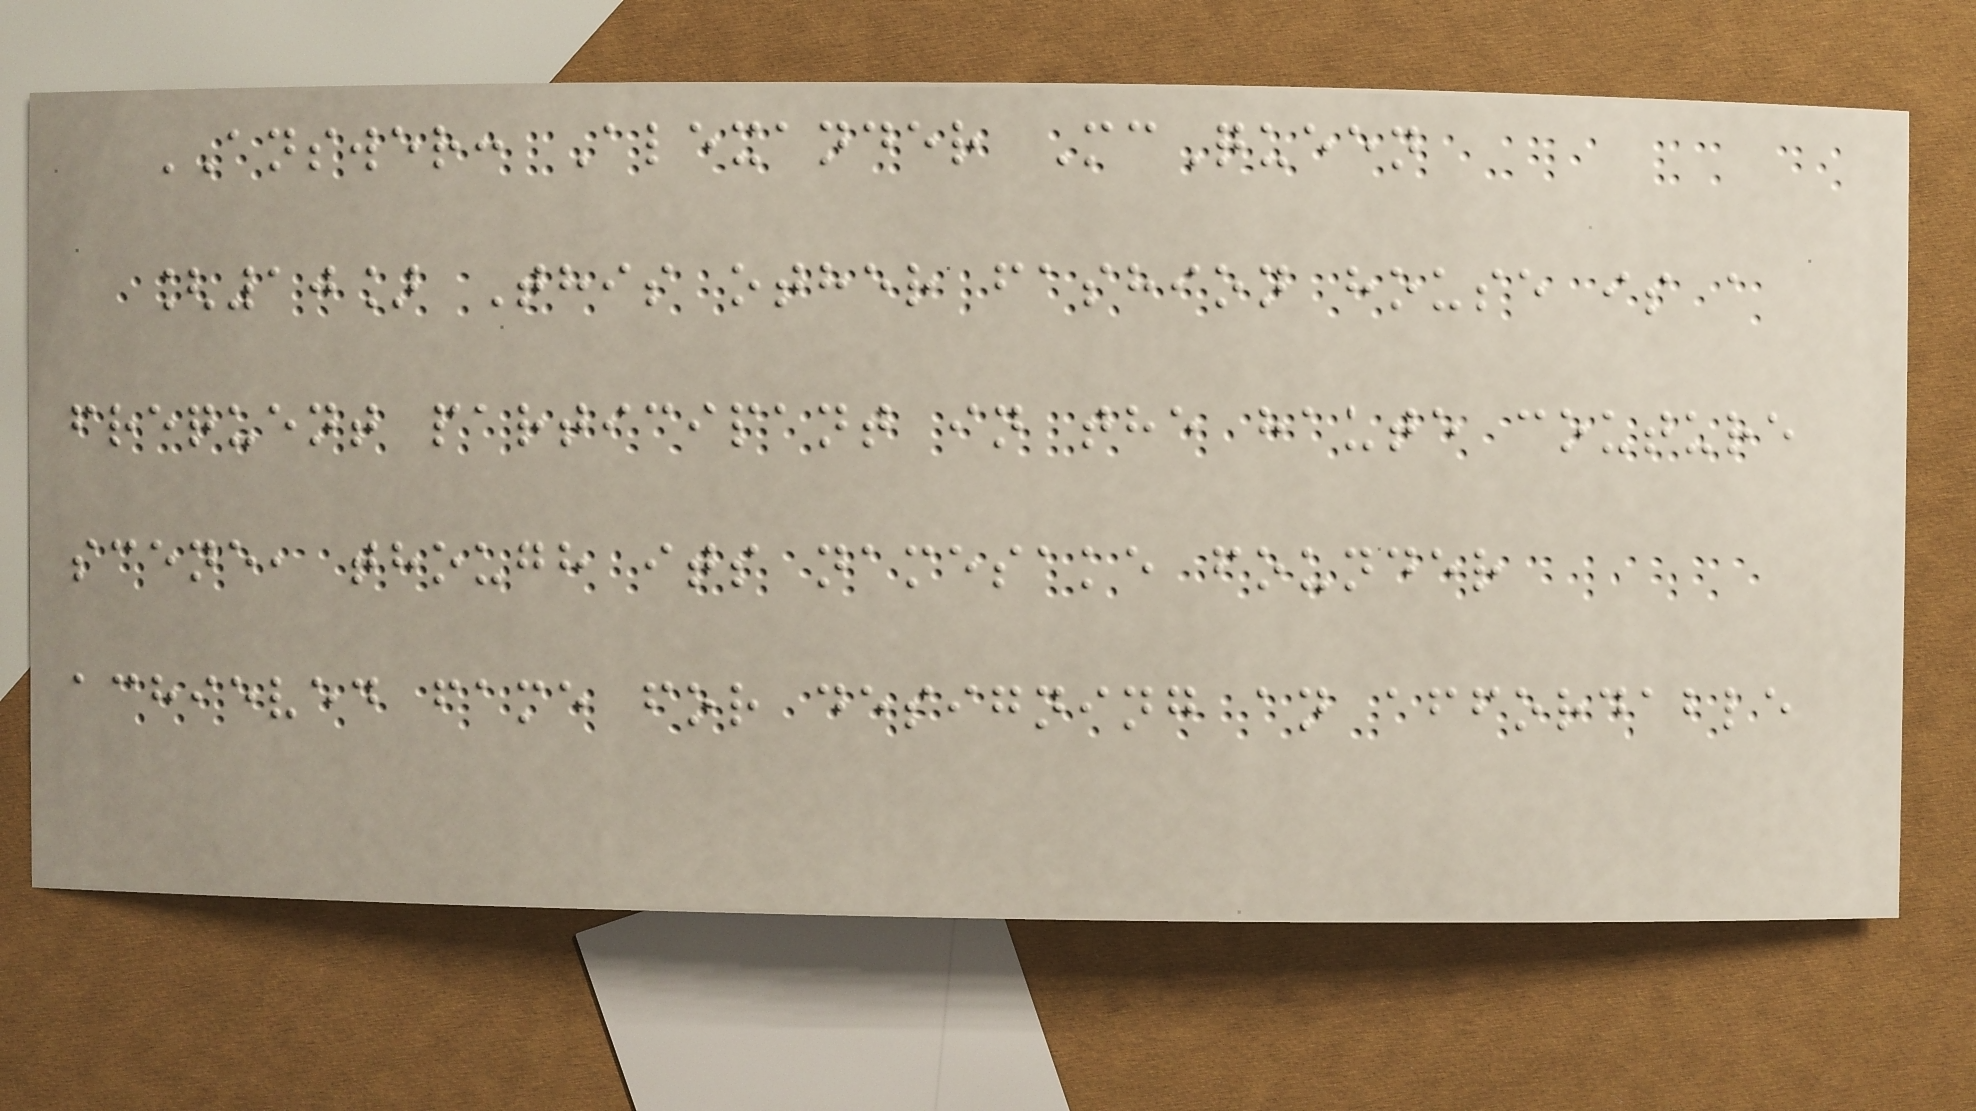ANSWER: Alexander McQueen
[10] This other fashion house is a
frequent participant in the haute couture
scene, though its namesake founder
achieved fame for designing an affordable
